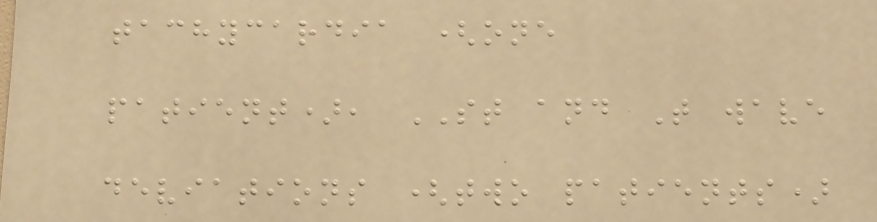tachycardia (one
patient), ST and T wave
deviations (two patients)
